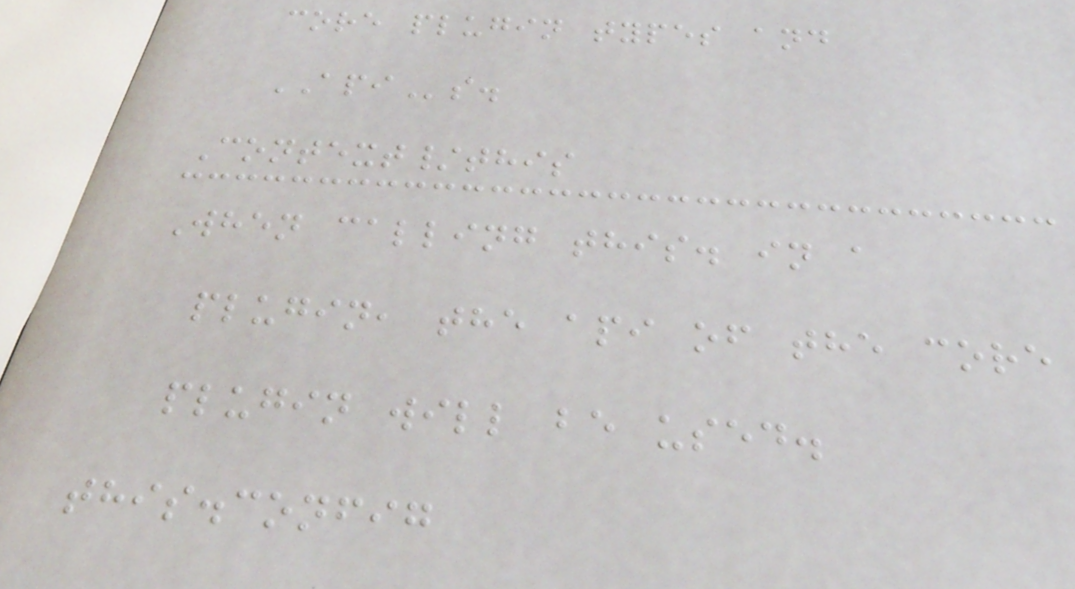core plugin types and
APIs.
Context/this
When calling this. in a
plugin, the api of the core
plugin will be used.
this.config
